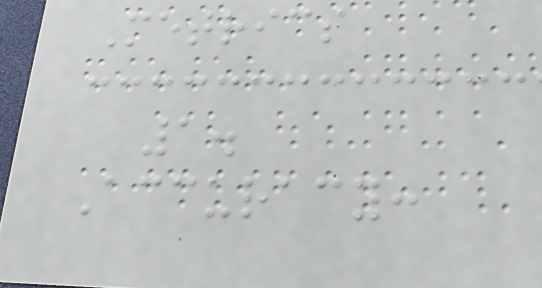Metrics
1.
Accuracy:
